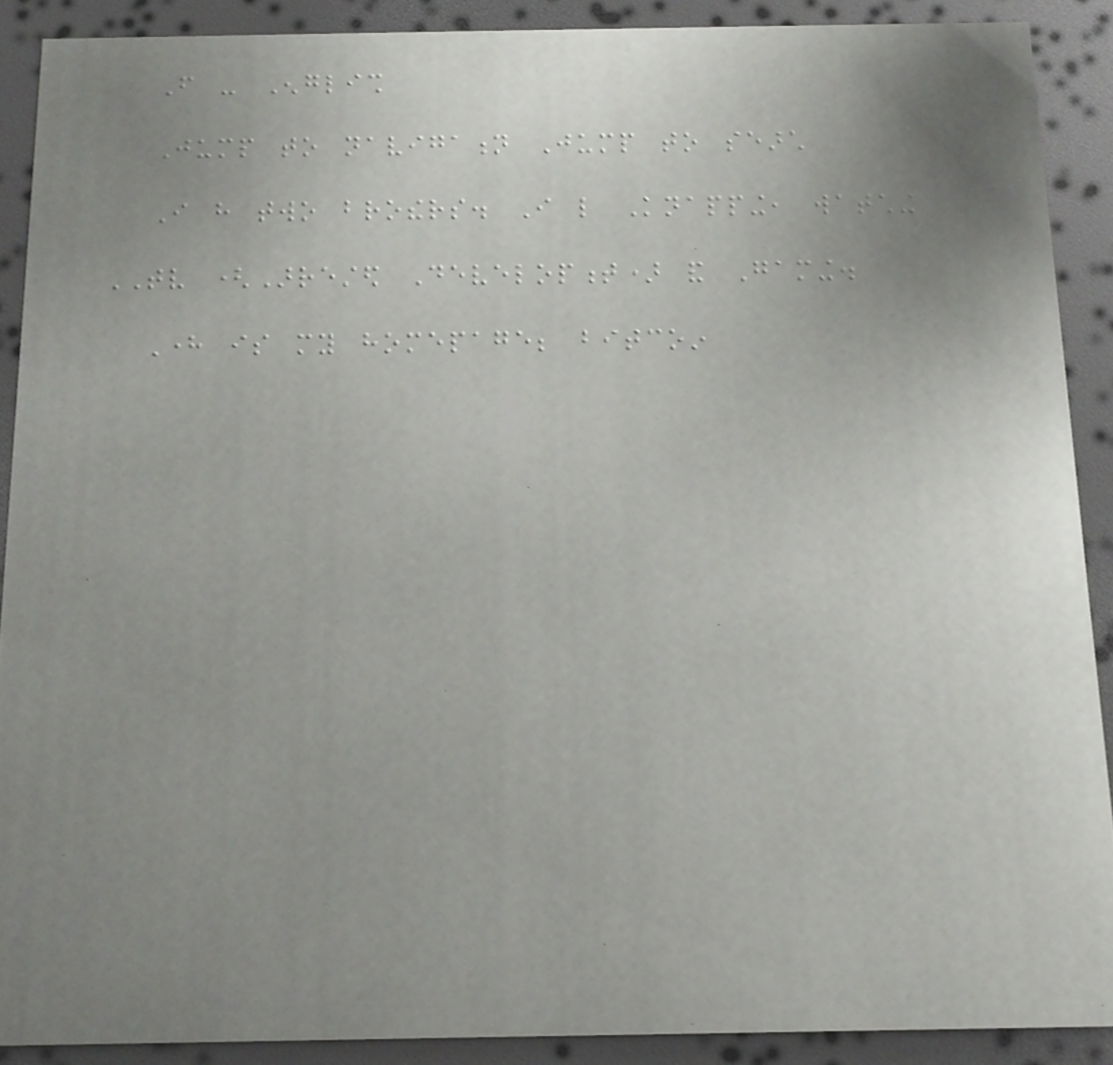From - English
Jump to navigation Jump to search
I have two brothers. I like Knapping, watching
TV (Arrested Development) and Gaming.
Here is my homepage; bitcoin
